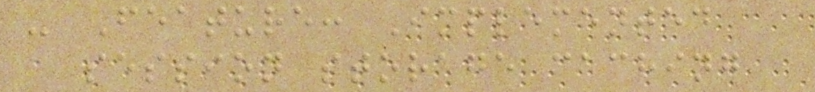- Feature: Implemented
session storage caching
